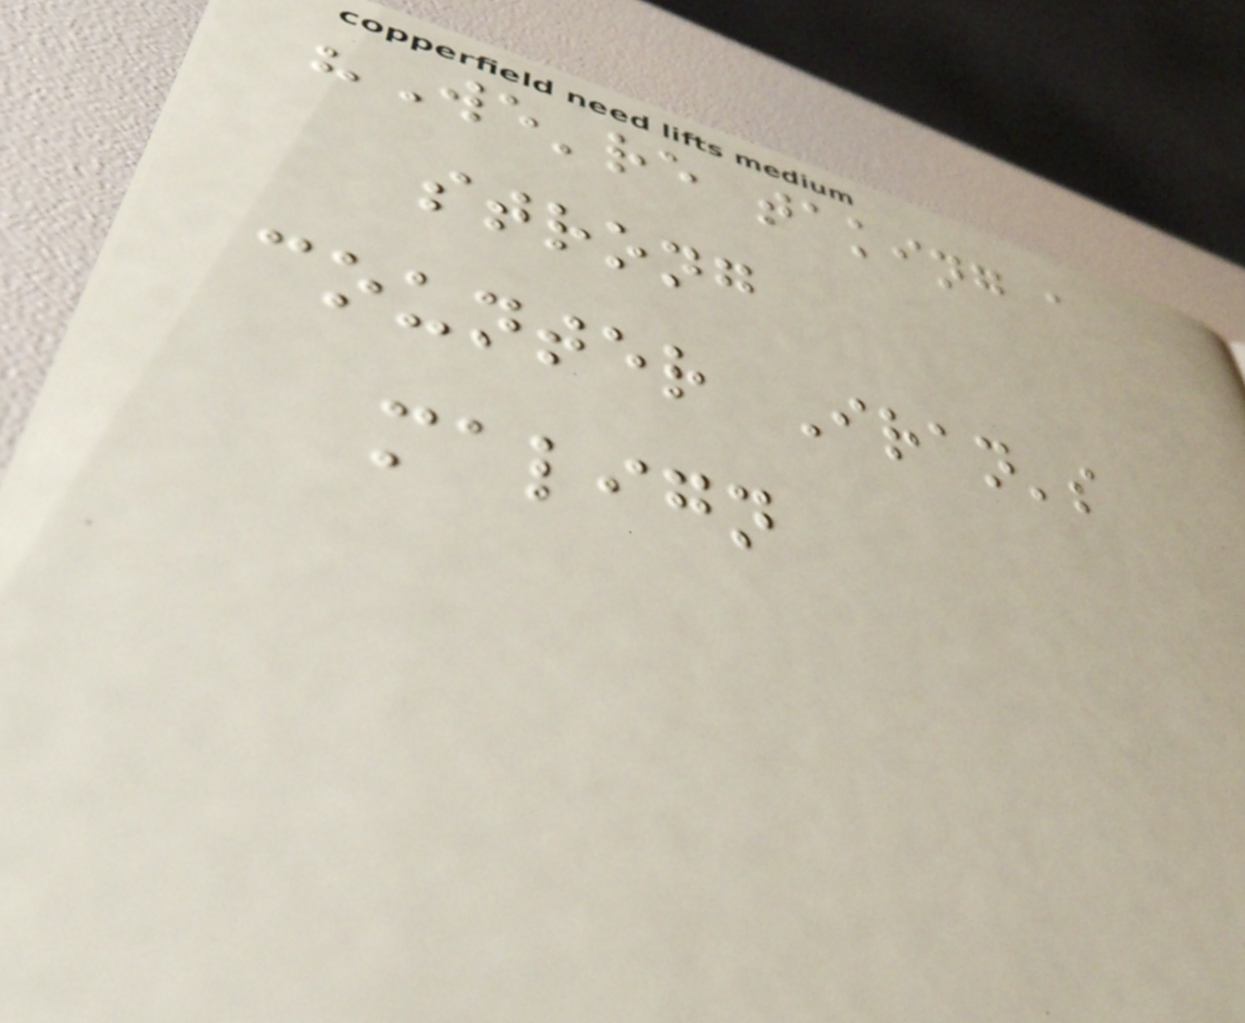"We're taking a
strong
counter Iran's
malign
